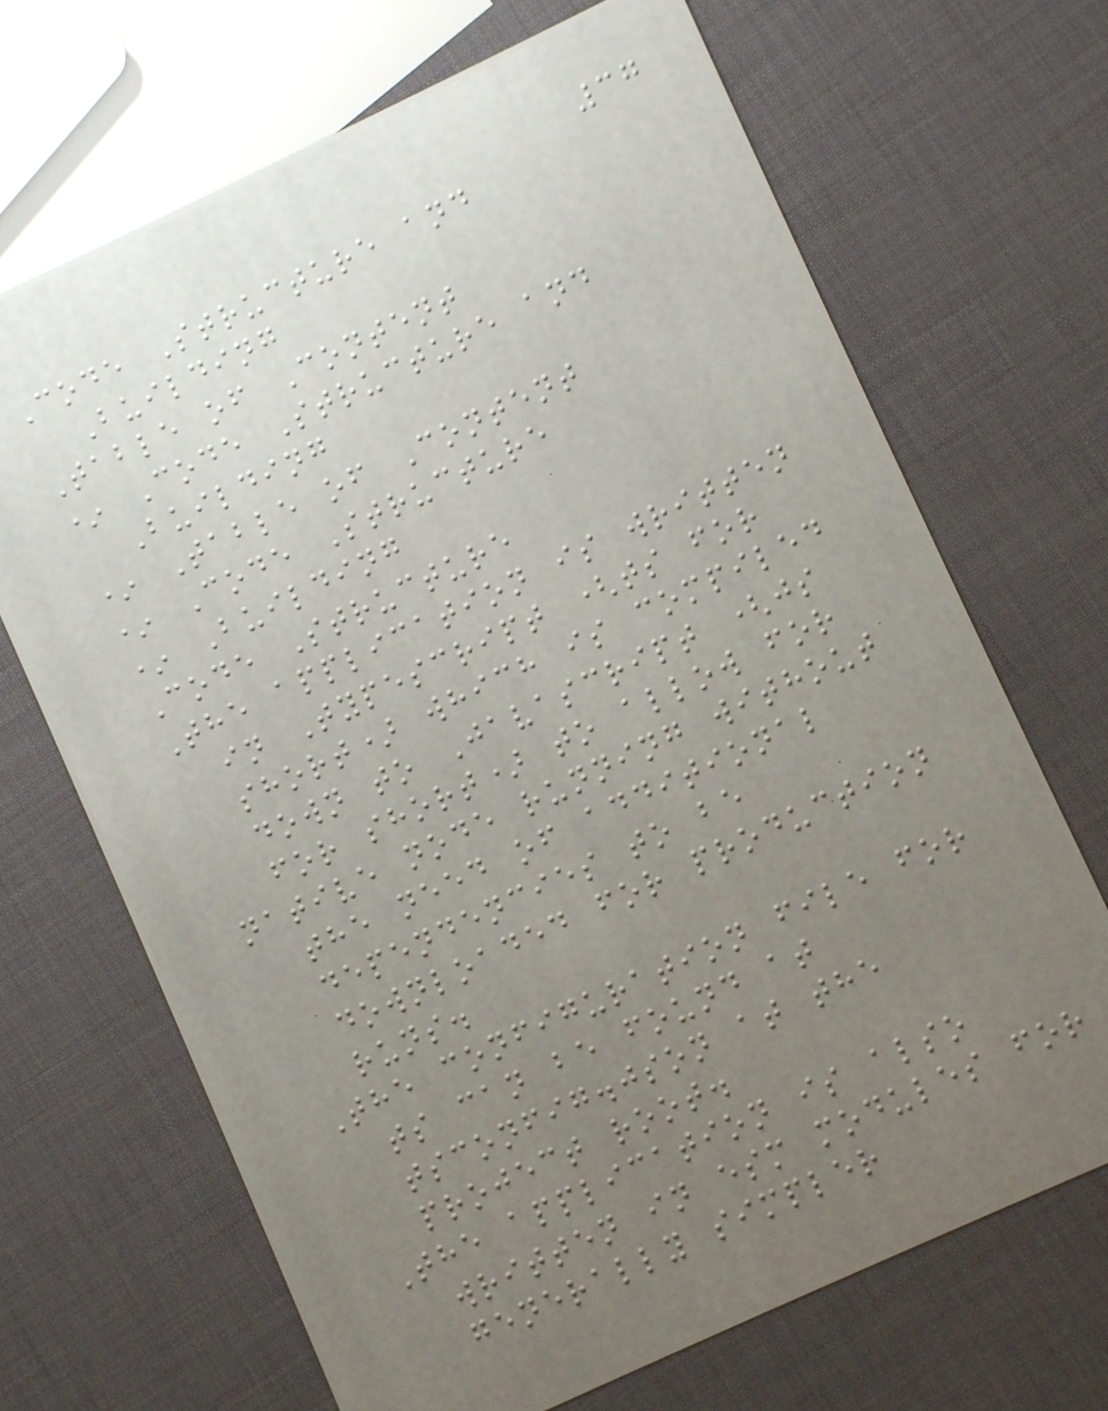37
Code Structure and
Building
Table of Content
* Code Structure and
Building
* Table of Content
* Code Structure
* Building
Code Structure
The application is written
in Typescript (ts for
short) which is compiled
down to Javascript (js
for short) to allow for
native node running without
the need of additional
dependencies to be
downloaded for production
runs.
The configuration file for
ts can be found at
tsconfig.json at the
project root.
The application is also
written in esm modules for
generally simpler
